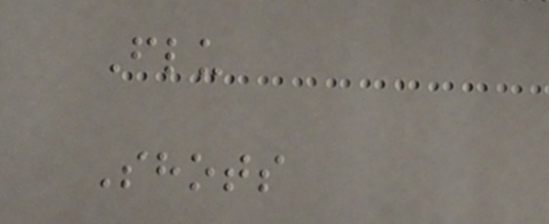Flu
Shots
